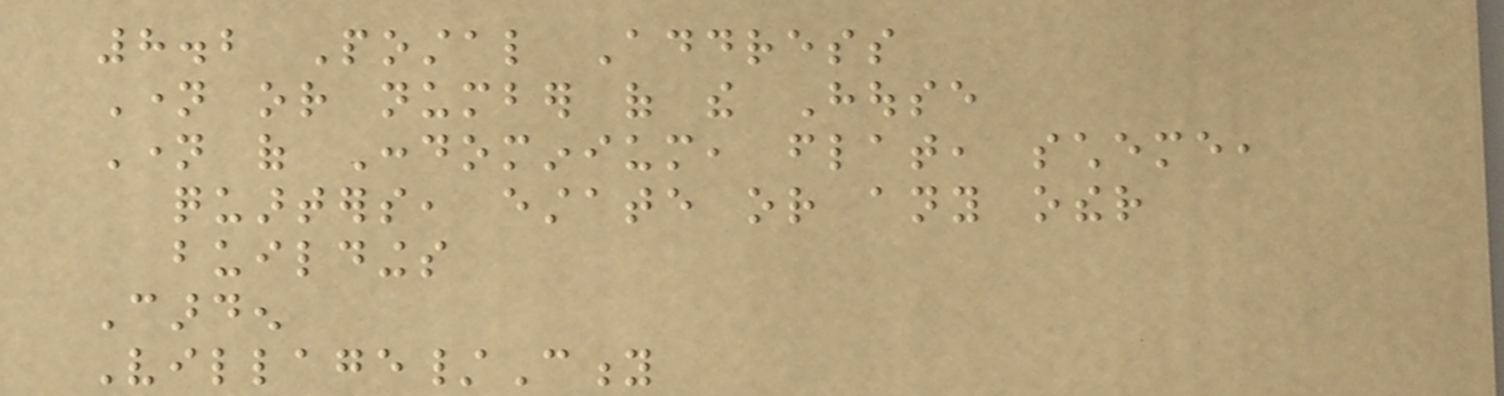8.2 Postal Address
Name or number of the House
Name of Condominium, flat, scheme,
quarters, estate or any other
buildings
Carden
Village/City
